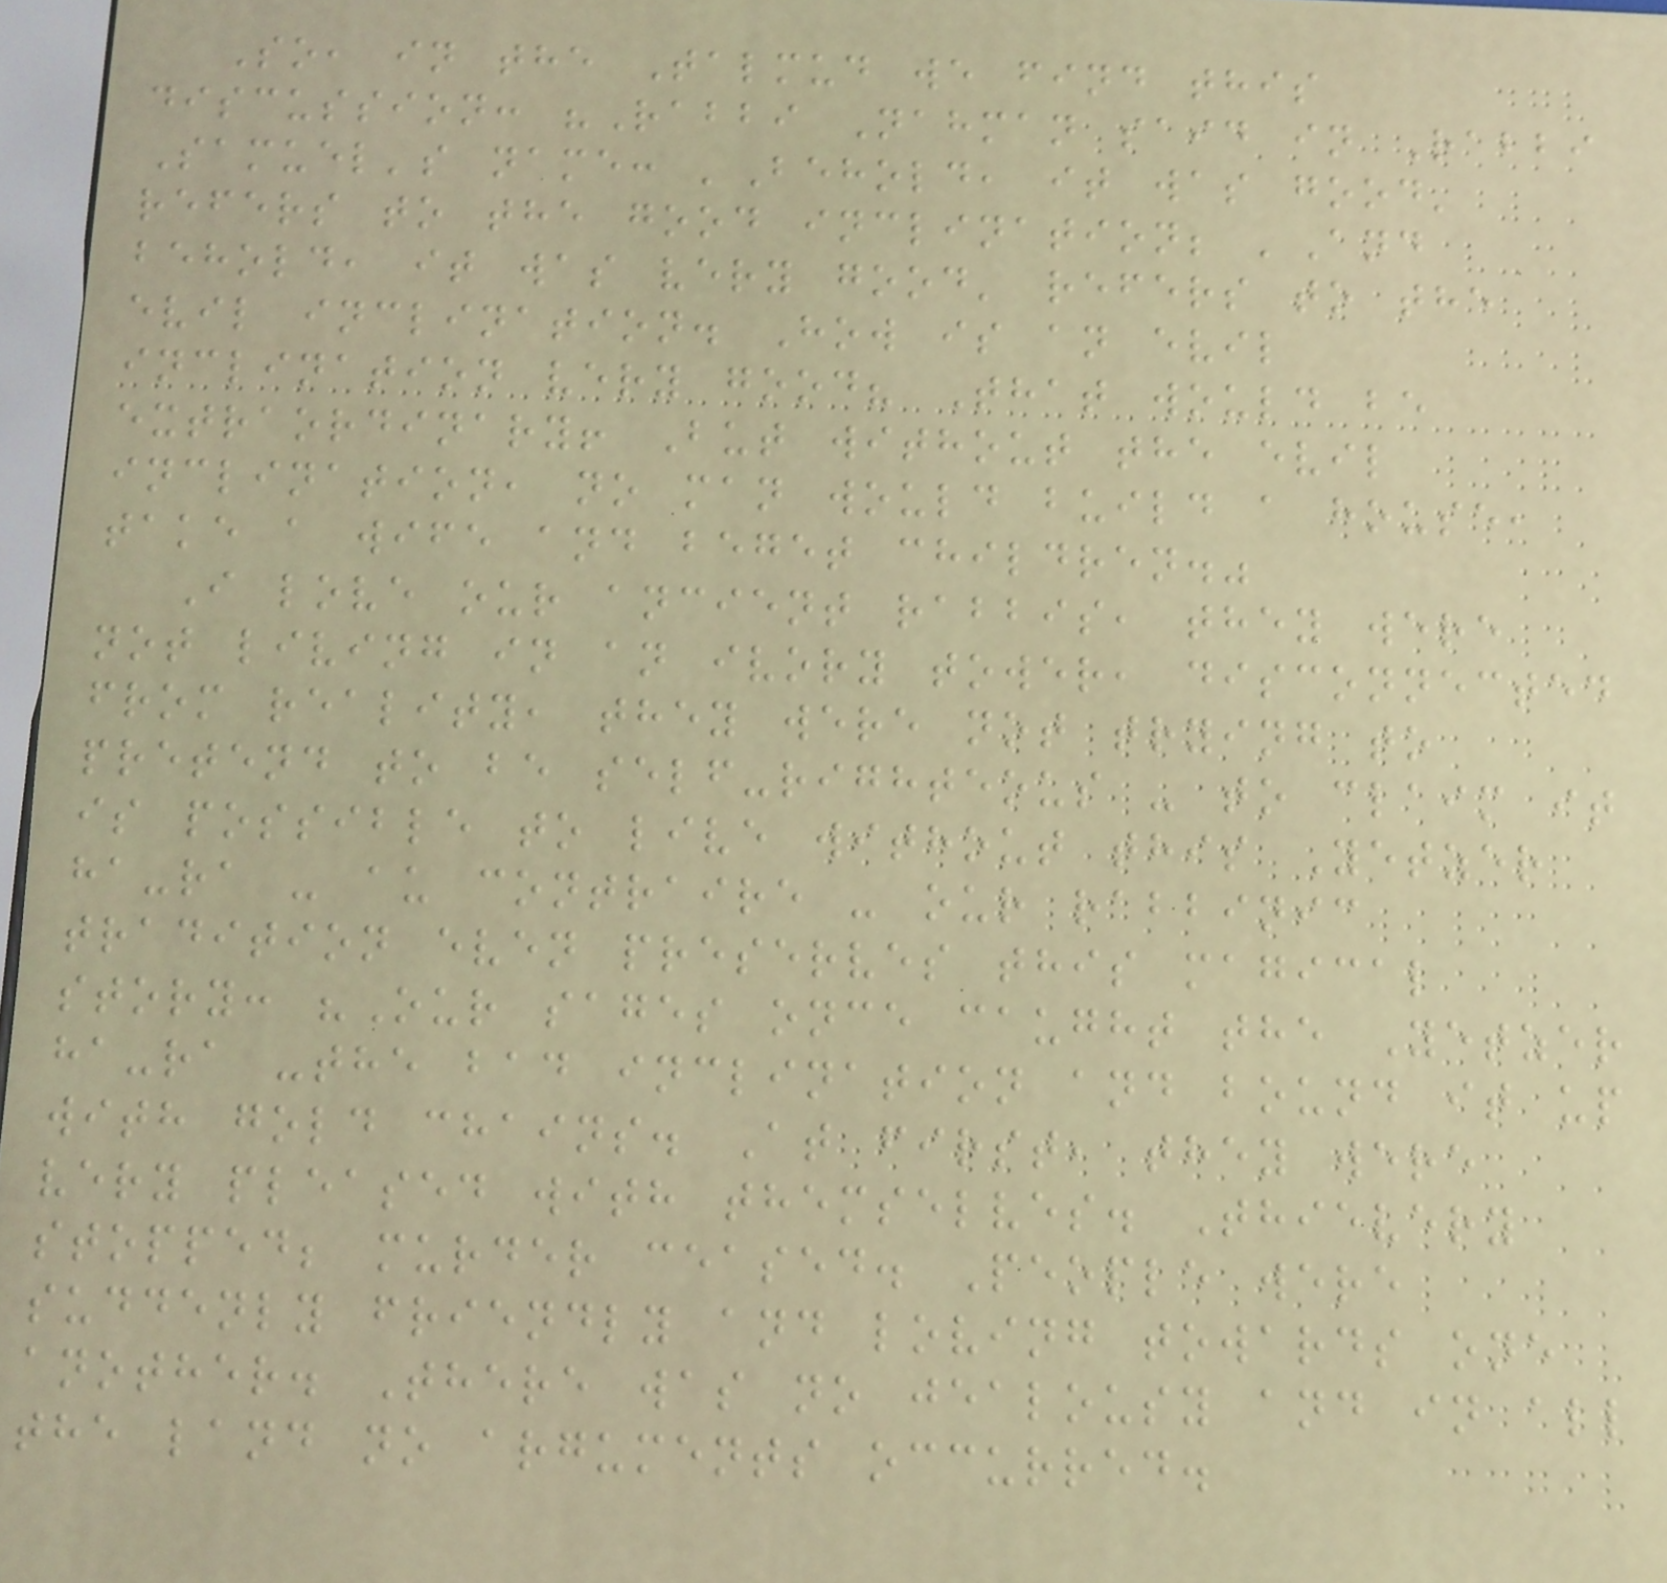So, in the Talmud we find this
discussion: "Rabbi Nahman said in Rabbi
Samuel's name: 'Behold, it was good'
refers to the good inclination; 'And
behold, it was very good' refers to the
evil inclination. How is an evil
inclination very good? That would be
extraordinary! But without the evil
inclination, no man would build a house,
take a wife and beget children."
I love our ancient rabbis, they were
not living in an ivory tower, disconnected
from reality, they were not trying to
pretend to be self-righteous - to claim it
is possible to live without this Yetzer
ha-ra - au contraire - our rabbinic
tradition even preserves this magical
story: "Our sages once caught the Yetzer
ha-ra -the bad inclination and bound it up
with gold chains. At first, they were
very pleased with themselves. Thievery
stopped; murder ceased. People were
suddenly friendly and loving towards one
another. There was no jealousy and in all
the land no arguments occurred.
